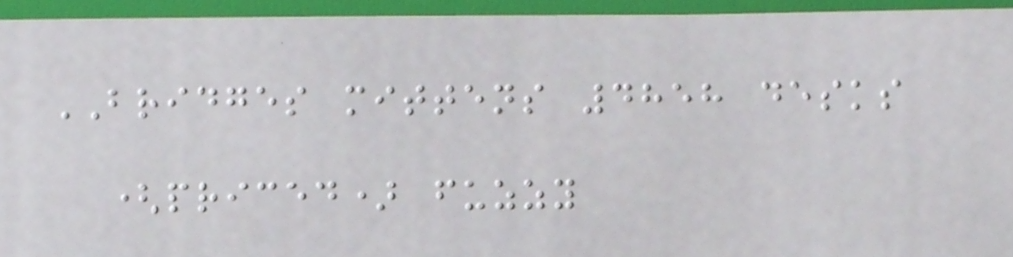BRIDGES mittens 4858 desks
(priced) fuzzy
